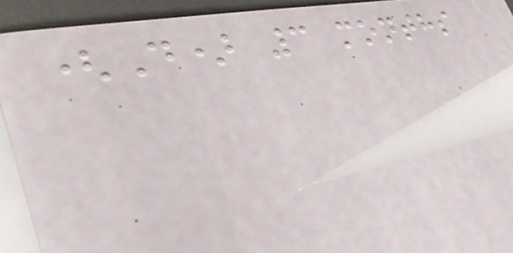(D) 3 months
